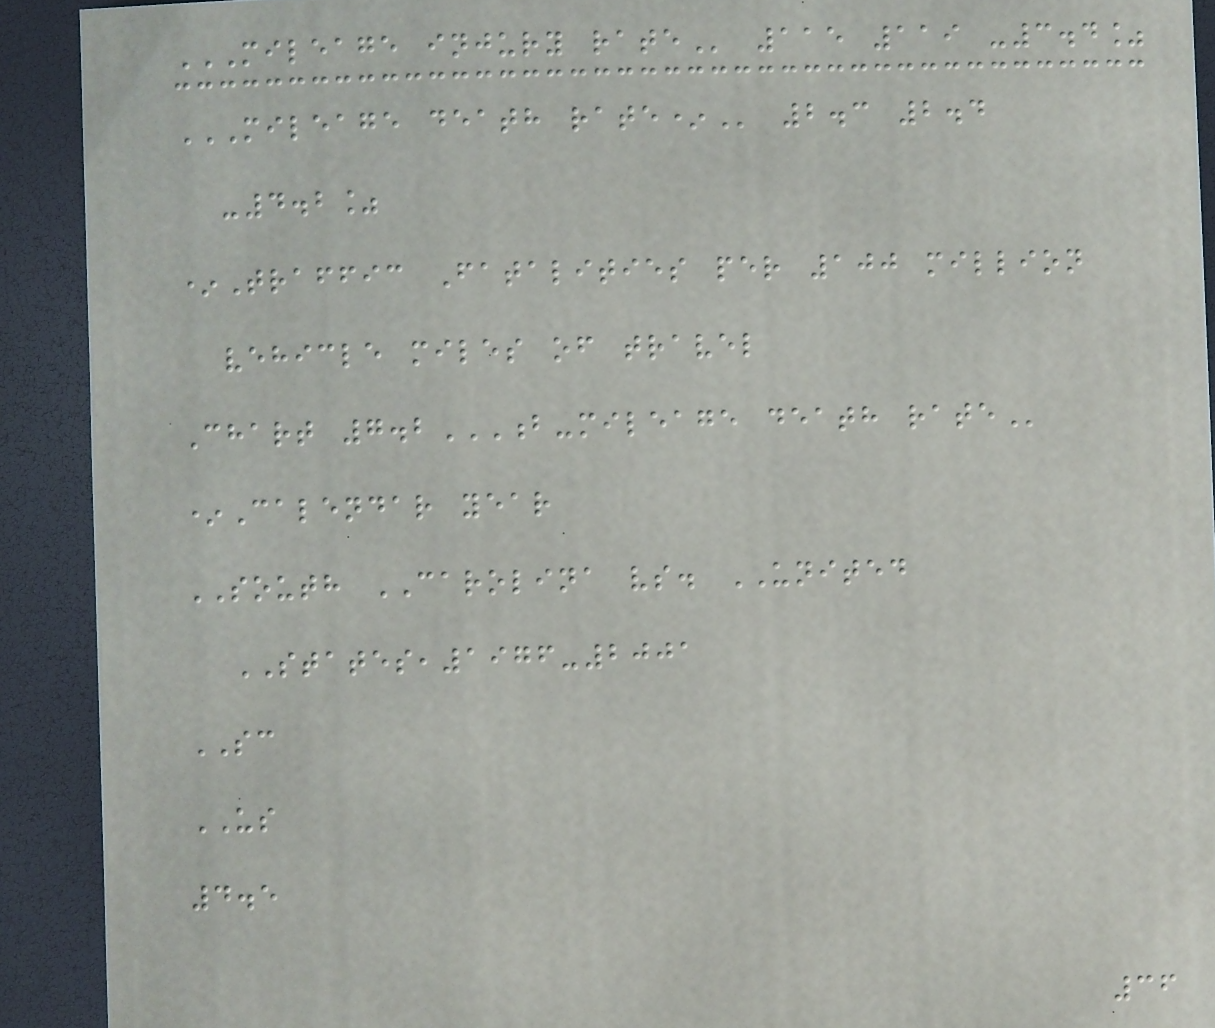MILEAGE INJURY RATE 115 119 -3.4%
MILEAGE DEATH RATE* 2.3 2.4
-4.2%
*Traffic Fatalities per 100 million
vehicle miles of travel
Chart 7.2B-MILEAGE DEATH RATE
*Calendar year
SOUTH CAROLINA vs. UNITED
STATES,1976-2001
SC
US
4.5
36
